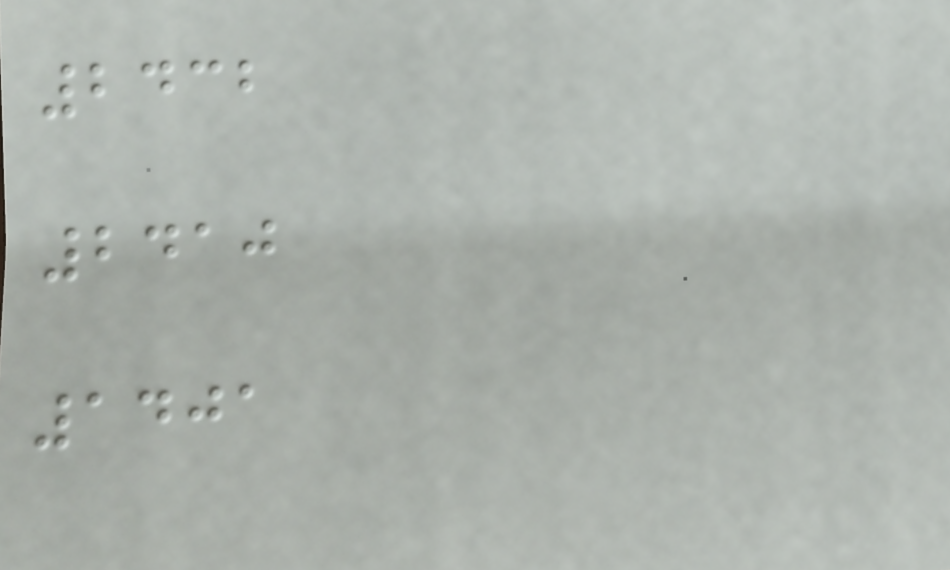2432
2410
1401
